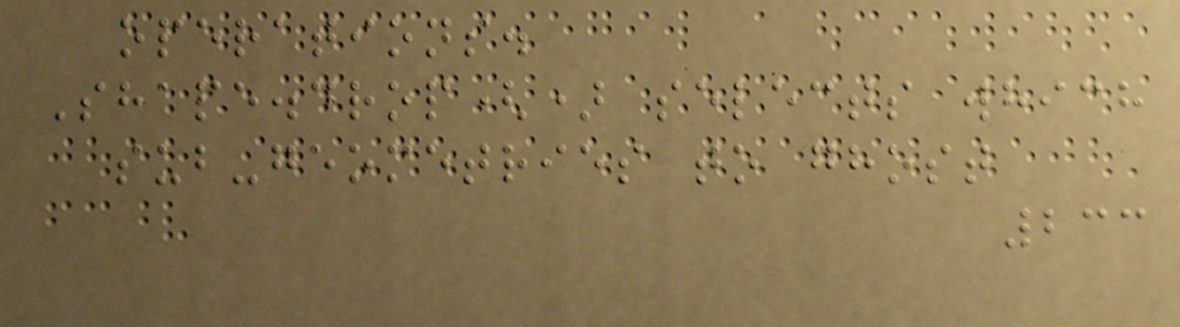operations.
Shape.drop() selects which
sub-geometries to ghost
233
